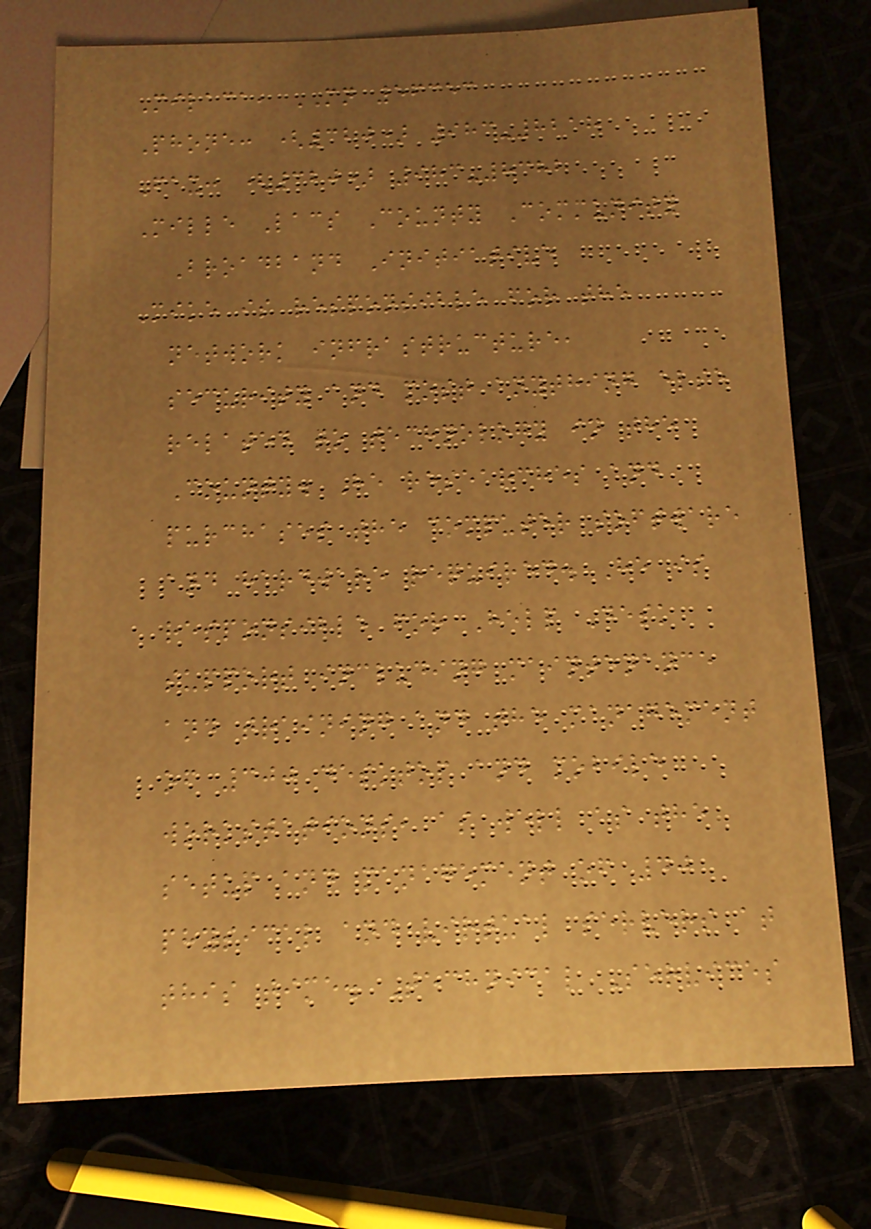Milaca, MN 56353
Phone: (320) 983-8218
Fax: (320) 983-8382
Mille Lacs County Community
Broadband Initiative
Mike is responsible for the
network infrastructure,
security and most anything else
related to technology in the
County. He researches and
purchases the computer software
and hardware required. He is
responsible for Help Desk
support including maintenance
and training and the management
of 300 desktop and mobile
workstations, as well as the
setup and management of 40
physical and virtual servers at
this time. Technical Services
